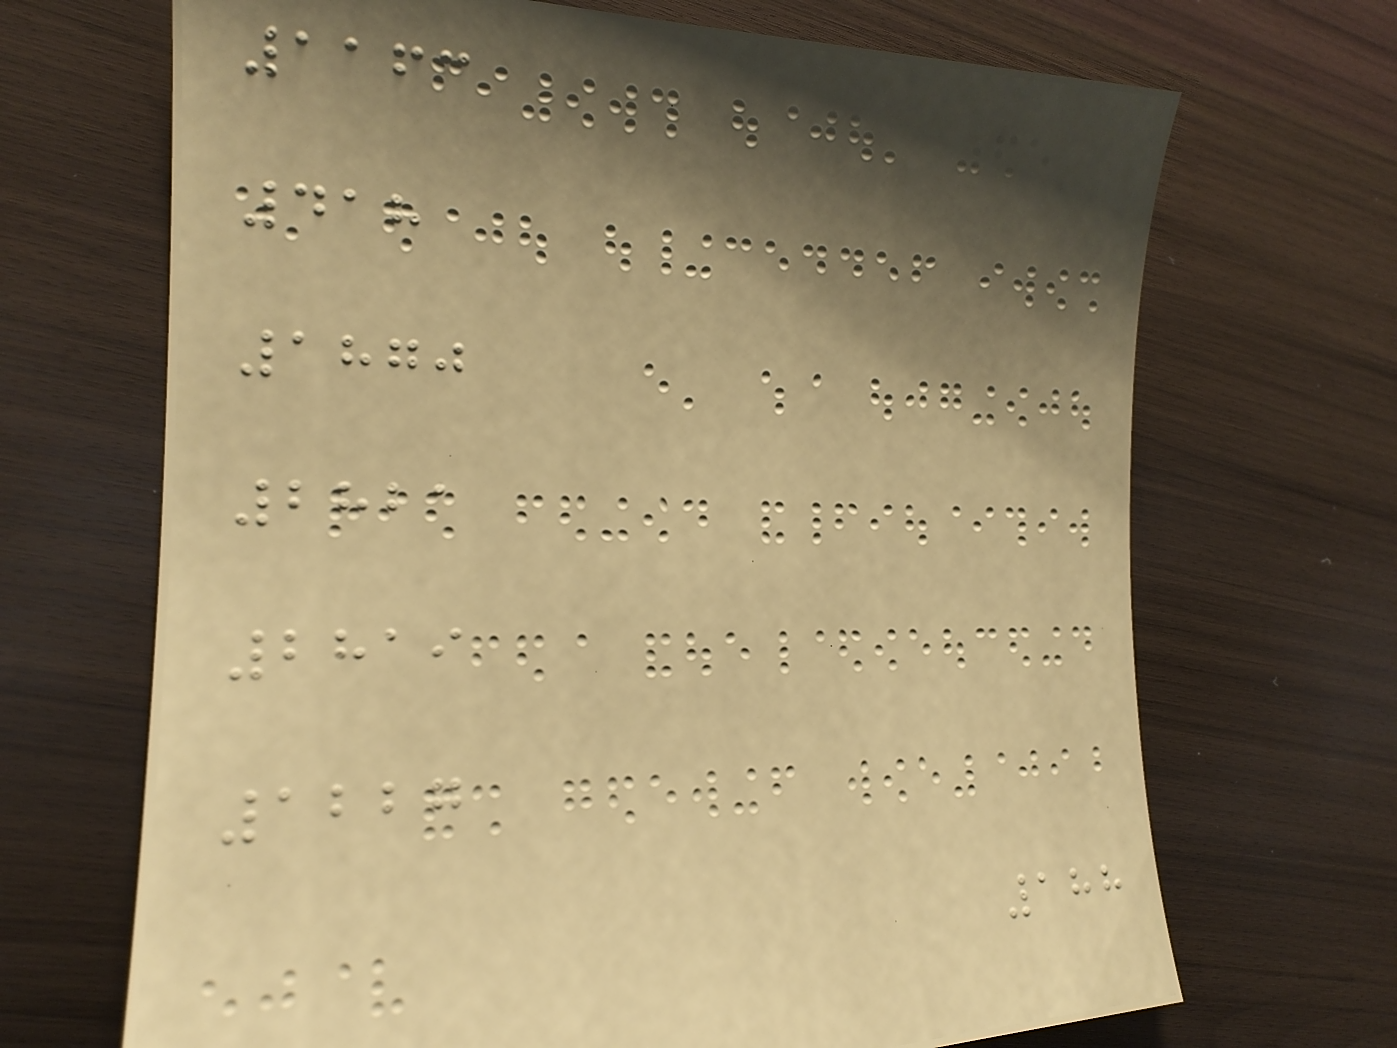1163
418
1870
2821
2819
1227
188
